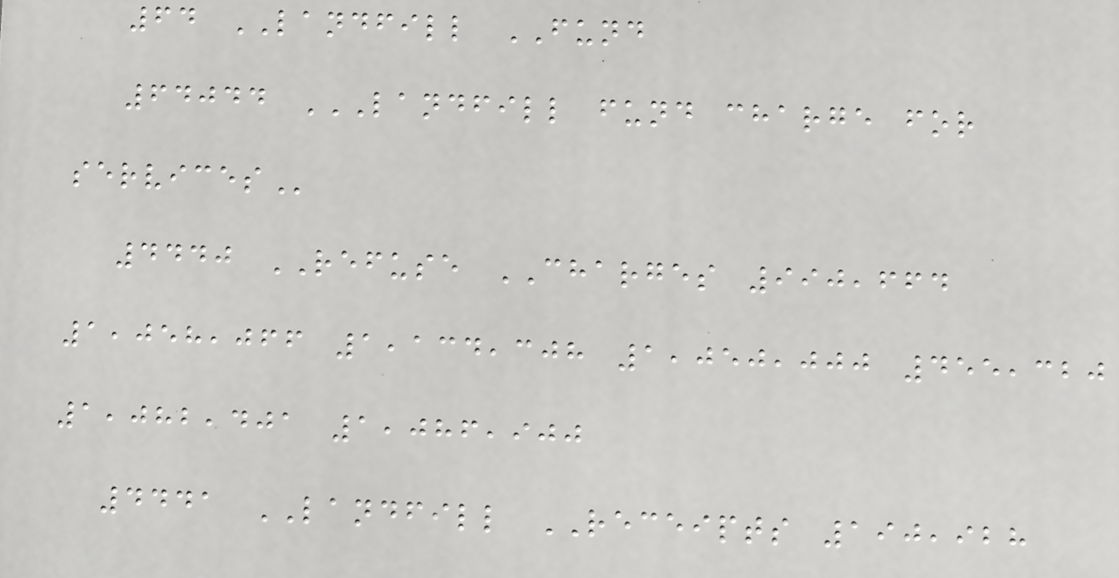64 LANDFILL FUND
64044 LANDFILL FUND CHARGE FOR
SERVICES
4440 REFUSE CHARGES 990,664
1,058,066 1,134,308 1,050,000 455,320
1,082,401 1,086,900
4441 LANDFILL RECEIPTS 190,928
